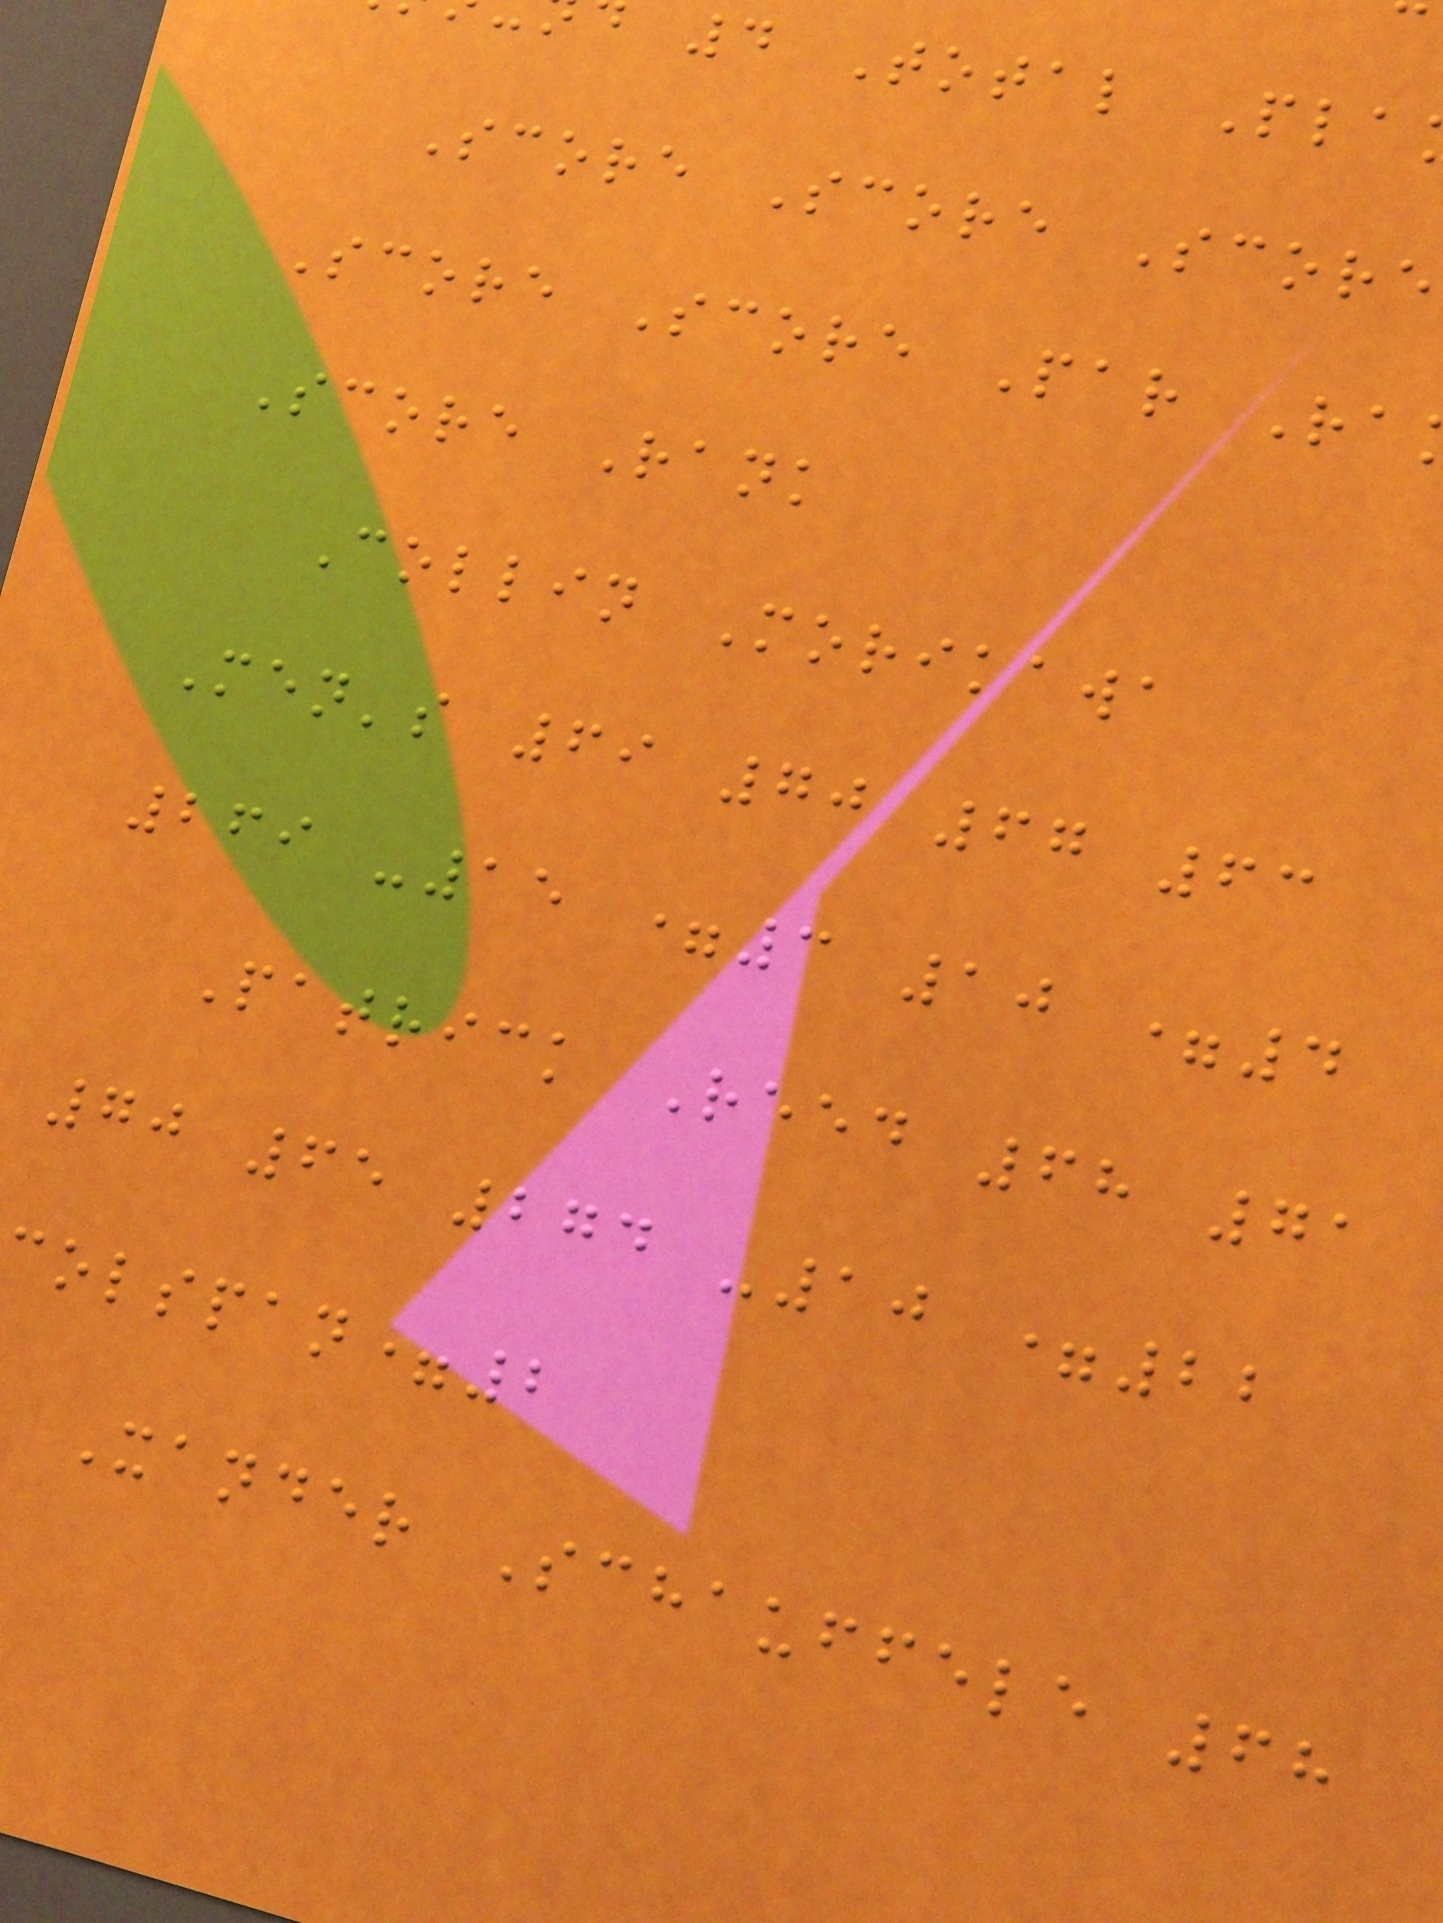4 Total Pla
Score Score Score
Score Score Par Ra
Score Rank
Collin Morikawa
Men's 69 70 67 63
269 -15 =3 10 =4
Patrick Reed 68 71
70 65 274 -10 =22
colspan=2
Xander Schauffele 68
